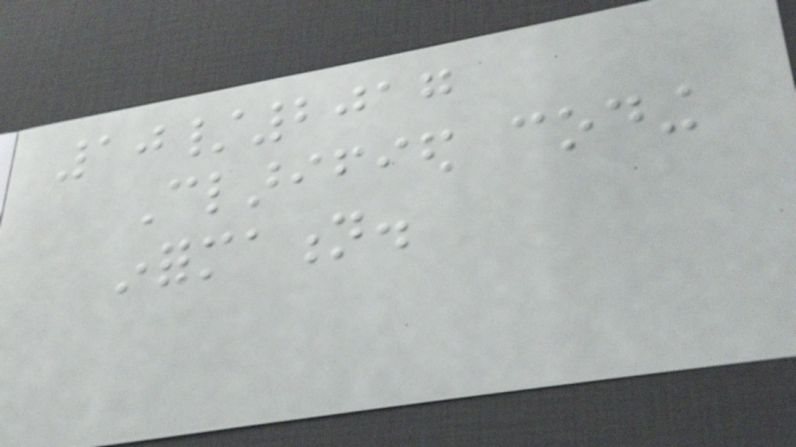10/2017
Clarified coding
information.
